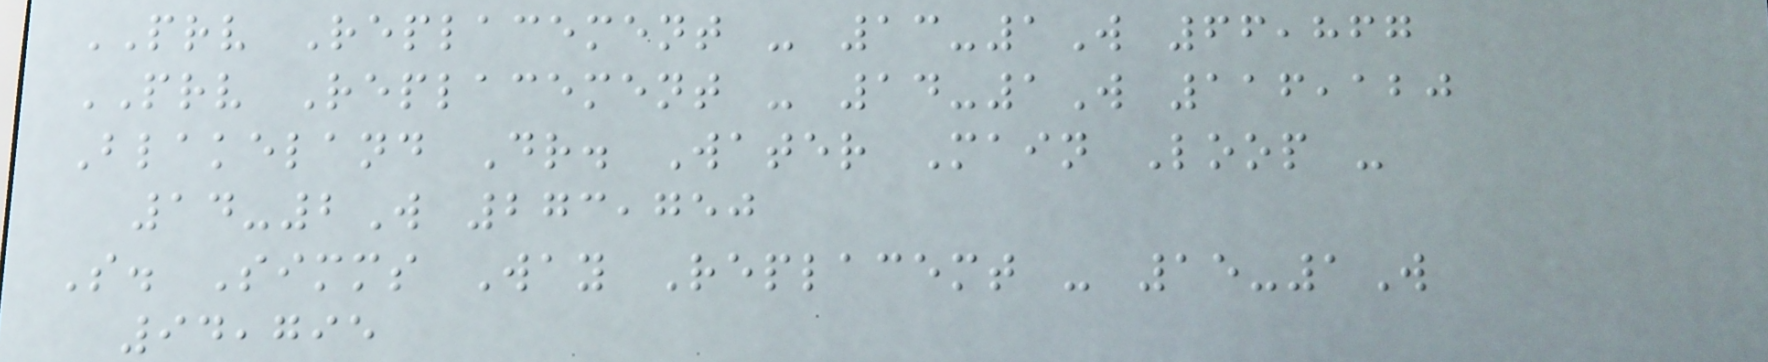PRV Replacement - 13-1W 66,867
PRV Replacement - 14-1W 116,120
Blakeland Dr. Water Main Loop -
14-2W 273,750
S. Simms Way Replacemt - 15-1W
94,795
